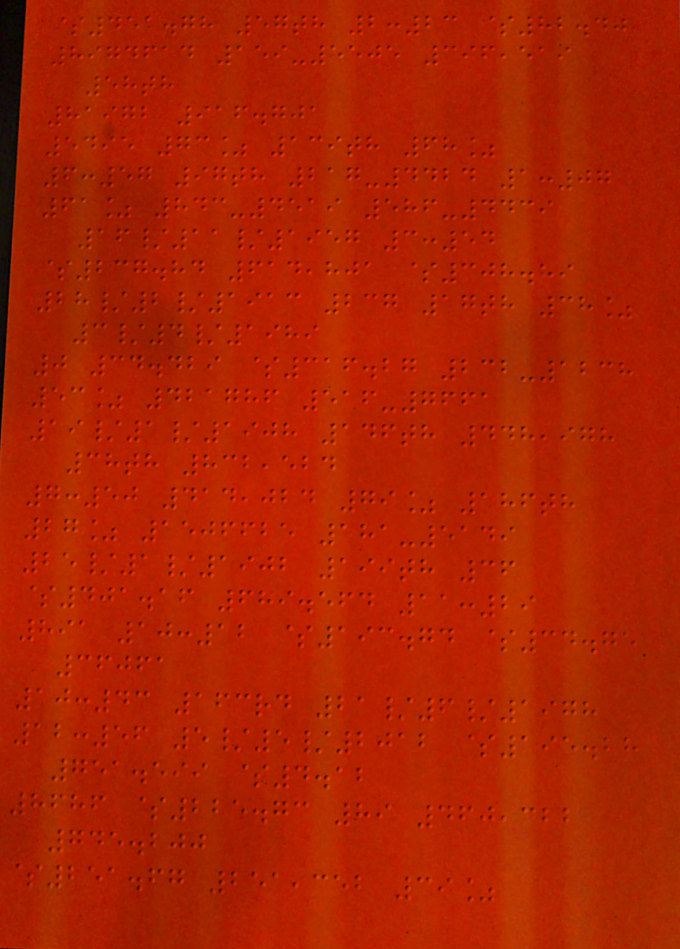$451.78 57th 2:23 $82.40
8974614 159-5505 396,519
58th
81972 916.701
5495 73% 139th 68%
6:57 97th 217-4424 1:07
61% 843-4519 586-4439
16/11/1957 3:54
$237.84 614,801 $308.89
28/2/1913 237 17th 38%
3/4/1989
0 34.429 $316.27 232-1238
53% 421786 516-7661
19/1/1908 146th 448,978
38th 832,524
7:50 414,024 79% 186th
27% 1506625 181-5149
25/1/1902 199th 36
$401.16 689.564 11:29
891 10:12 $193.74 $34.75
36061
10:43 163rd 21/6/1978
12:56 5/5/2012 $195.28
751.599 $4.12
8686 $225.73 89 460,322
745.200
$251.67 251,352 39%
